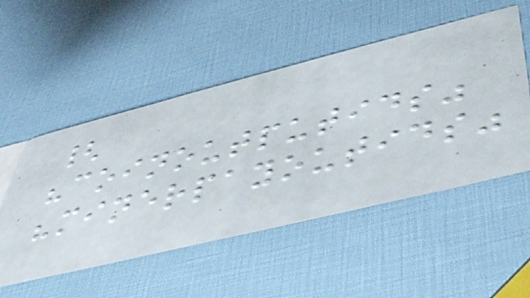{
"coinoutputids"
"minerpayoutids"
